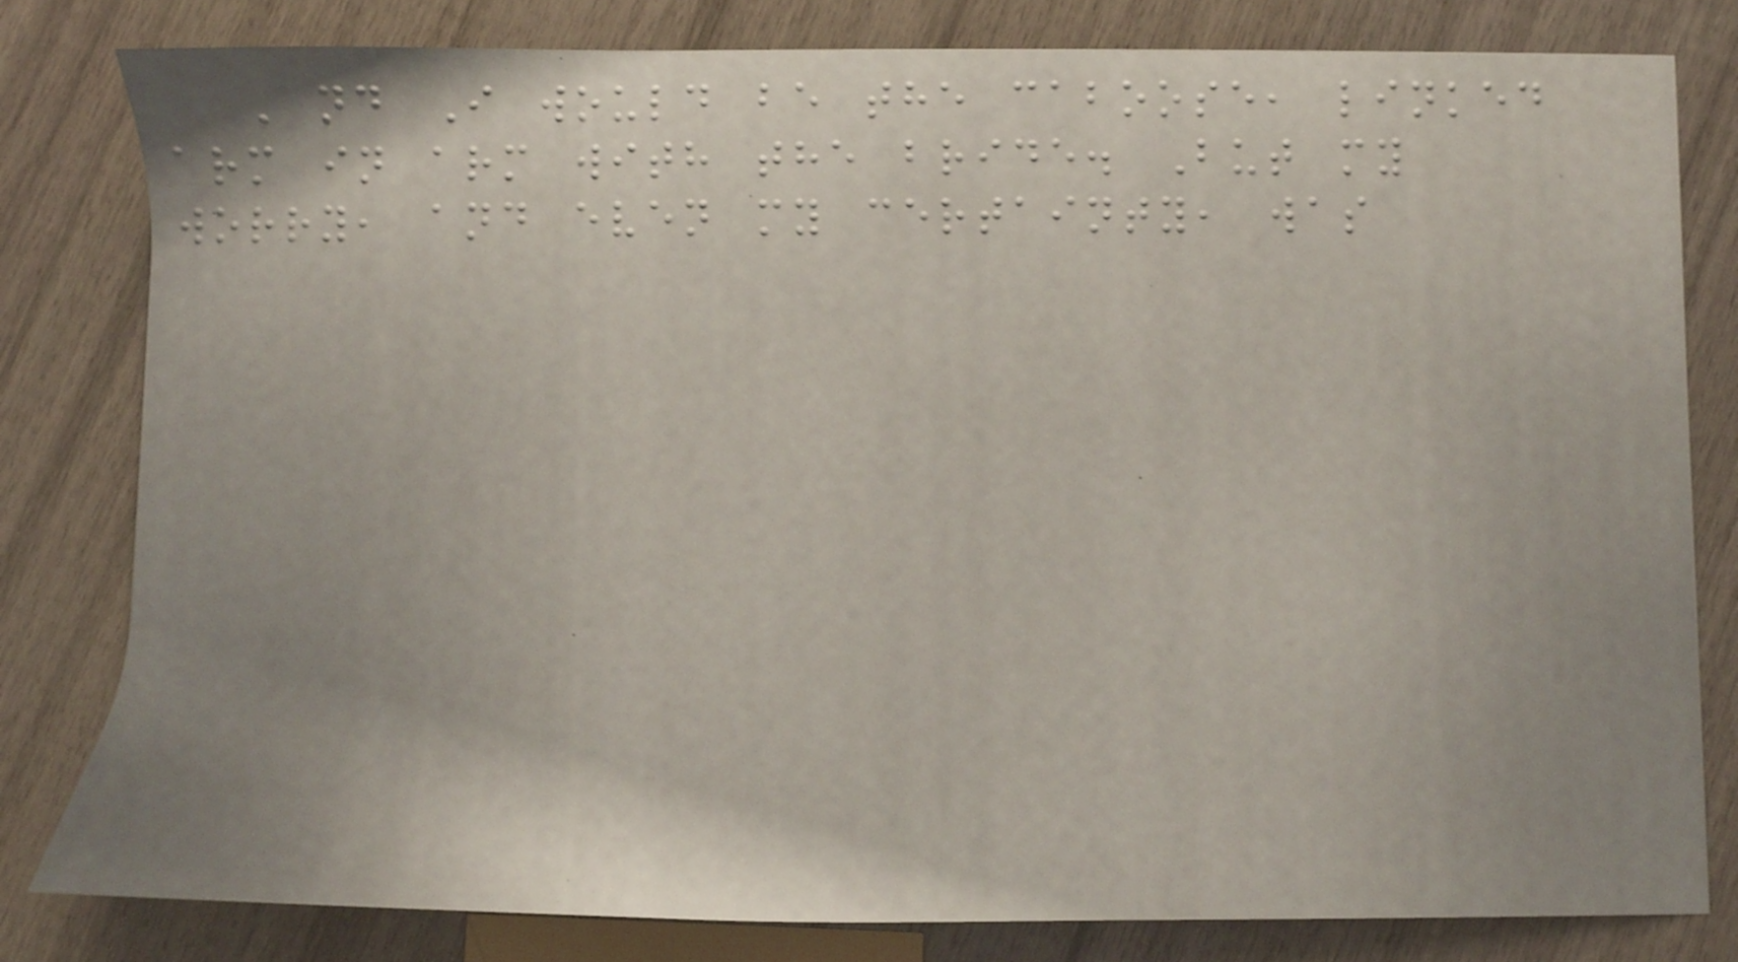And I would be the caboose, linked
arm in arm with the bride. But my
worry, and even my certainty, was
